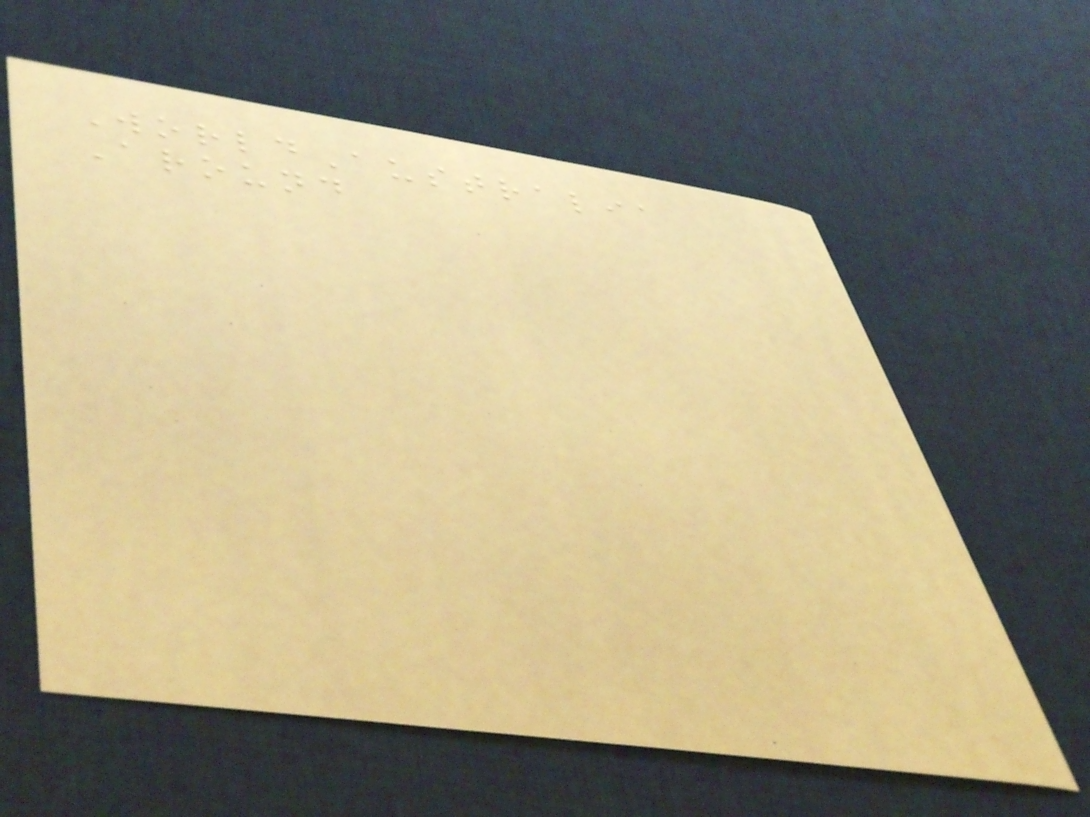WorldAustralia
Around
